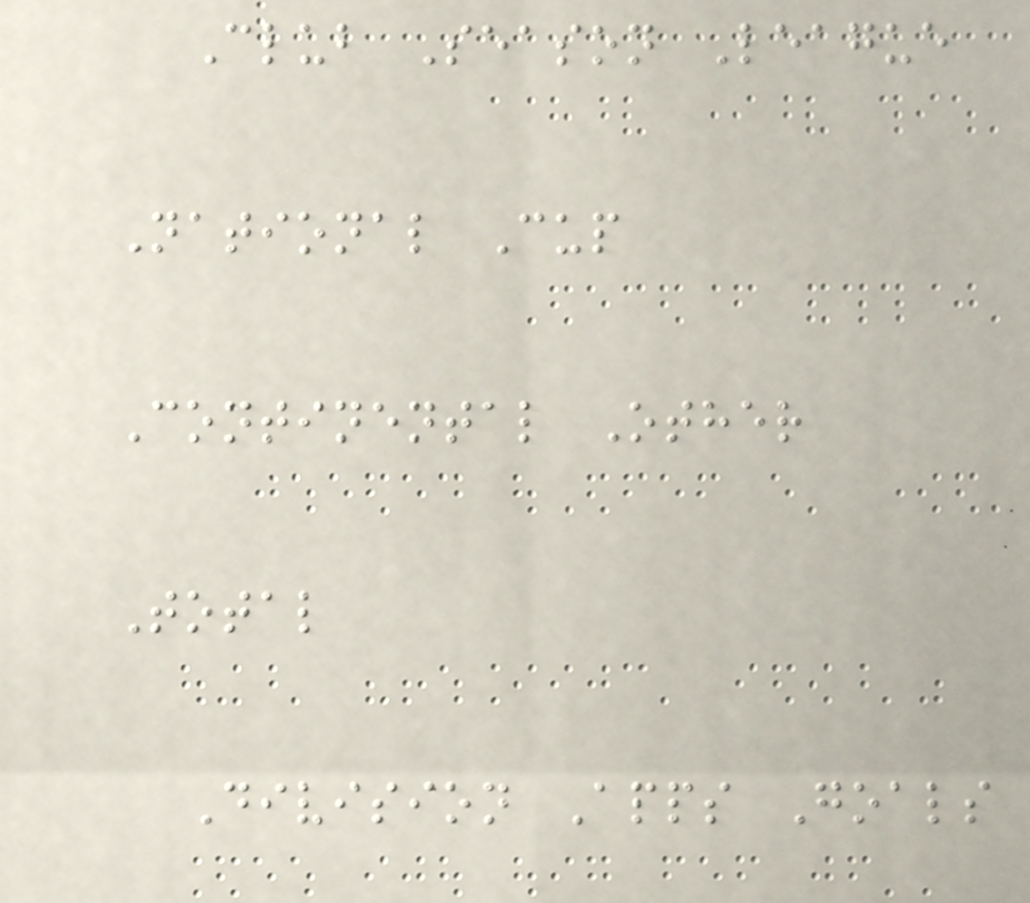Club Season League
National Cup
Continental Other
Total
Division Apps Goals
